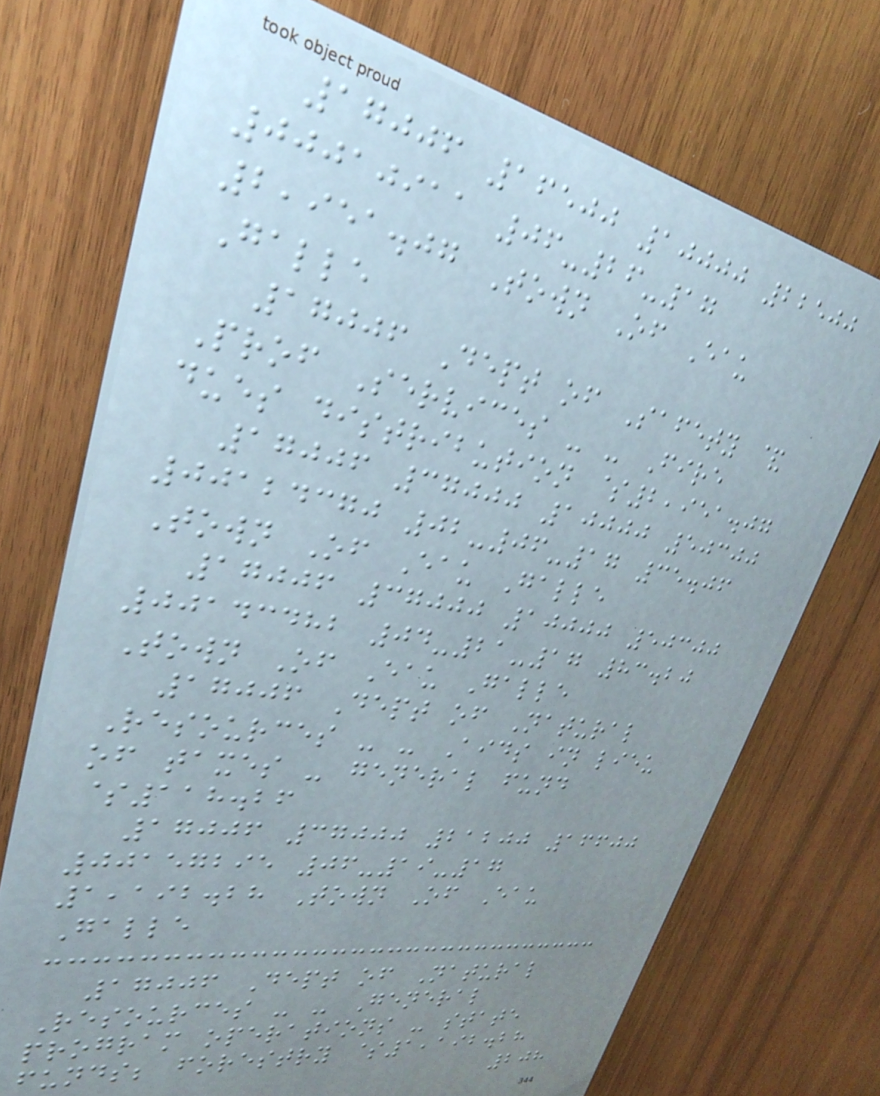17006 16500 10000 22500
00010911 06-26-17
2,951.07 Town Of Eau
Galle
17006 Dept of Safety &
Prof Services - - Fire
dues distribution $2,951.07
17006 37000 10000 50300
00124370 02-06-17 35.06
Town Of Eau Galle
17006 37000 10000 50300
00143482 04-21-17 83.20
Town Of Eau Galle
17006 Dept of Natural
Resources - - Aids in lieu
of taxes - general fund
$118.26
17006 37000 21200 16600
00157295 06-19-17
1,192.28 Town Of Eau
Galle
17006 Dept of Natural
Resources - - General
program operations - state
funds; forestry $1,192.28
208
